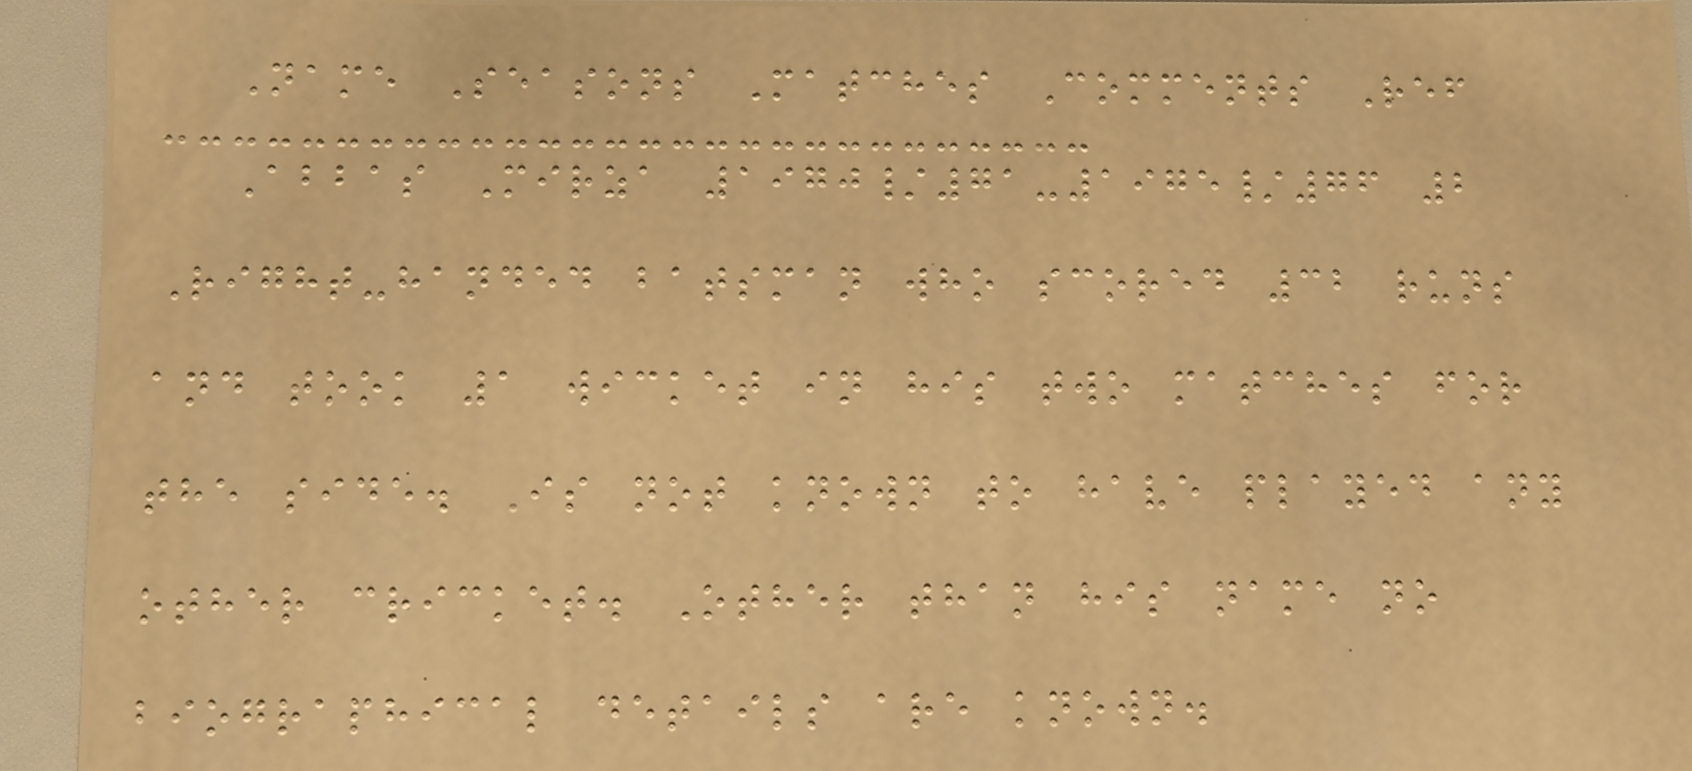Name Seasons Matches Comments Ref
Abbas Mirza 1970/71-1975/76 2
Right-handed batsman who scored 32 runs
and took 1 wicket in his two matches for
the side. Is not known to have played any
other cricket. Other than his name no
biographical details are known.
